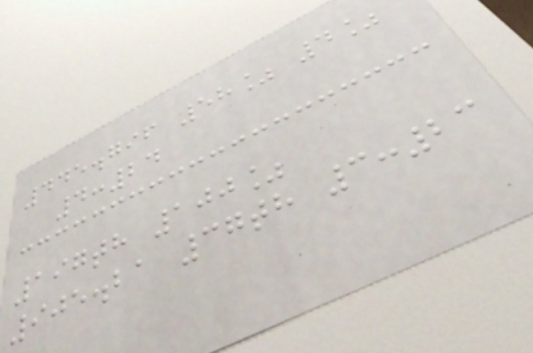445.796 58% 4%
4:24
197th 100%
905.21 37th 3:23
